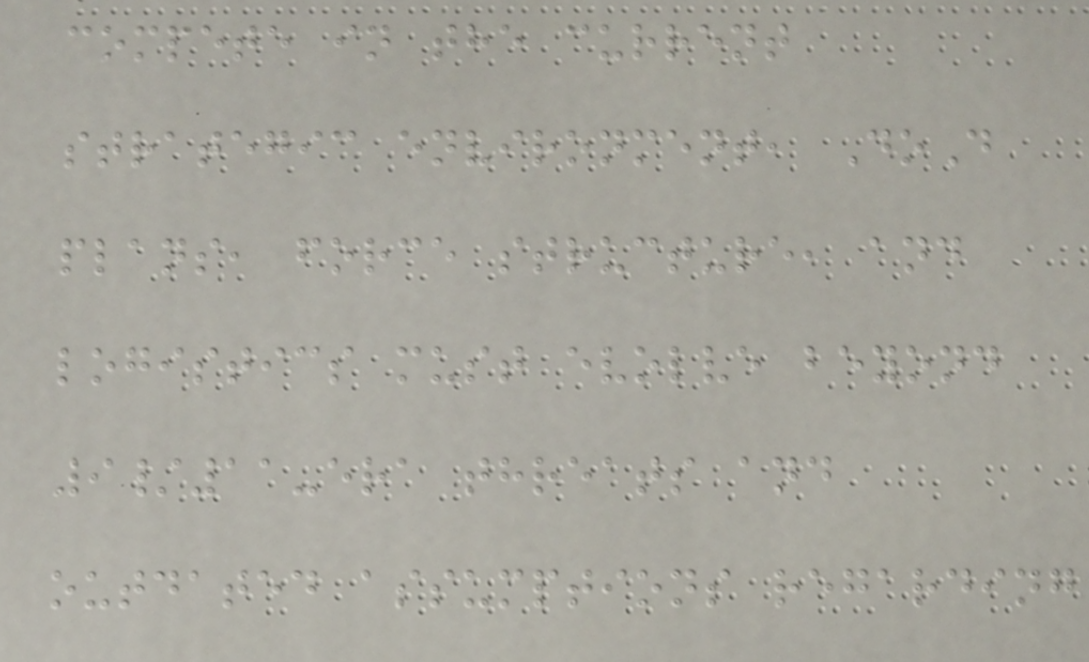compete in the current
strategic environment, DoD
plans, force structure, and
logistics must evolve beyond
9/11-era threats and
outdated assumptions regarding
